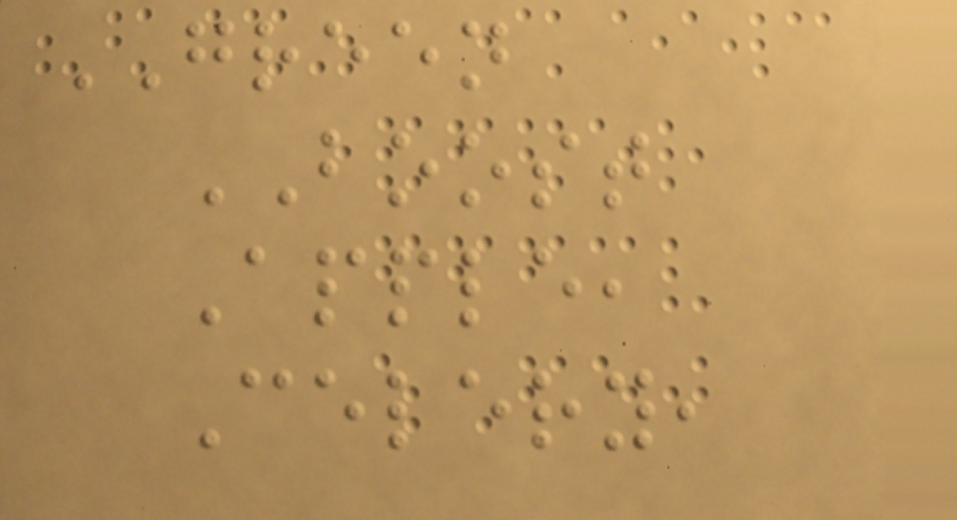GREEN
BOOST
Apple,
Celery,
